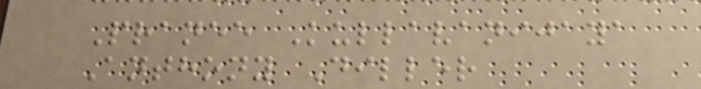Pranee Kullavanijaya
Anthony Diller
